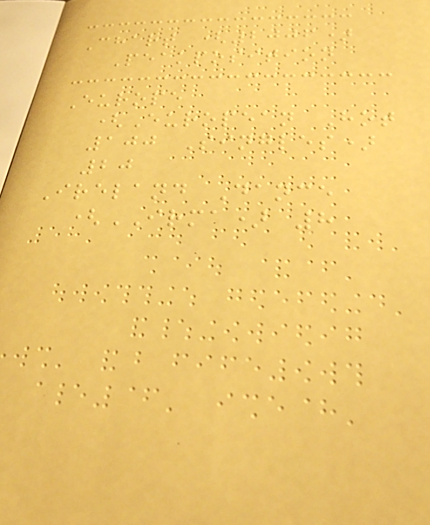Chart (2006)
Peakposition
Europe
(European Hot
100 Singles)
20
Ireland Dance
(IRMA) 8
